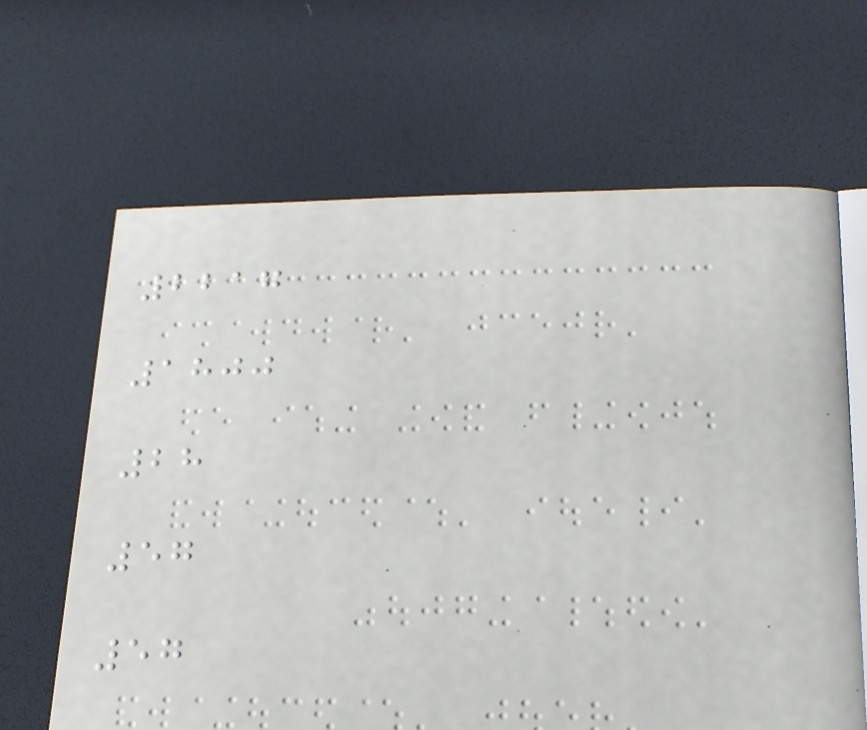2217
1800
28
57
57
